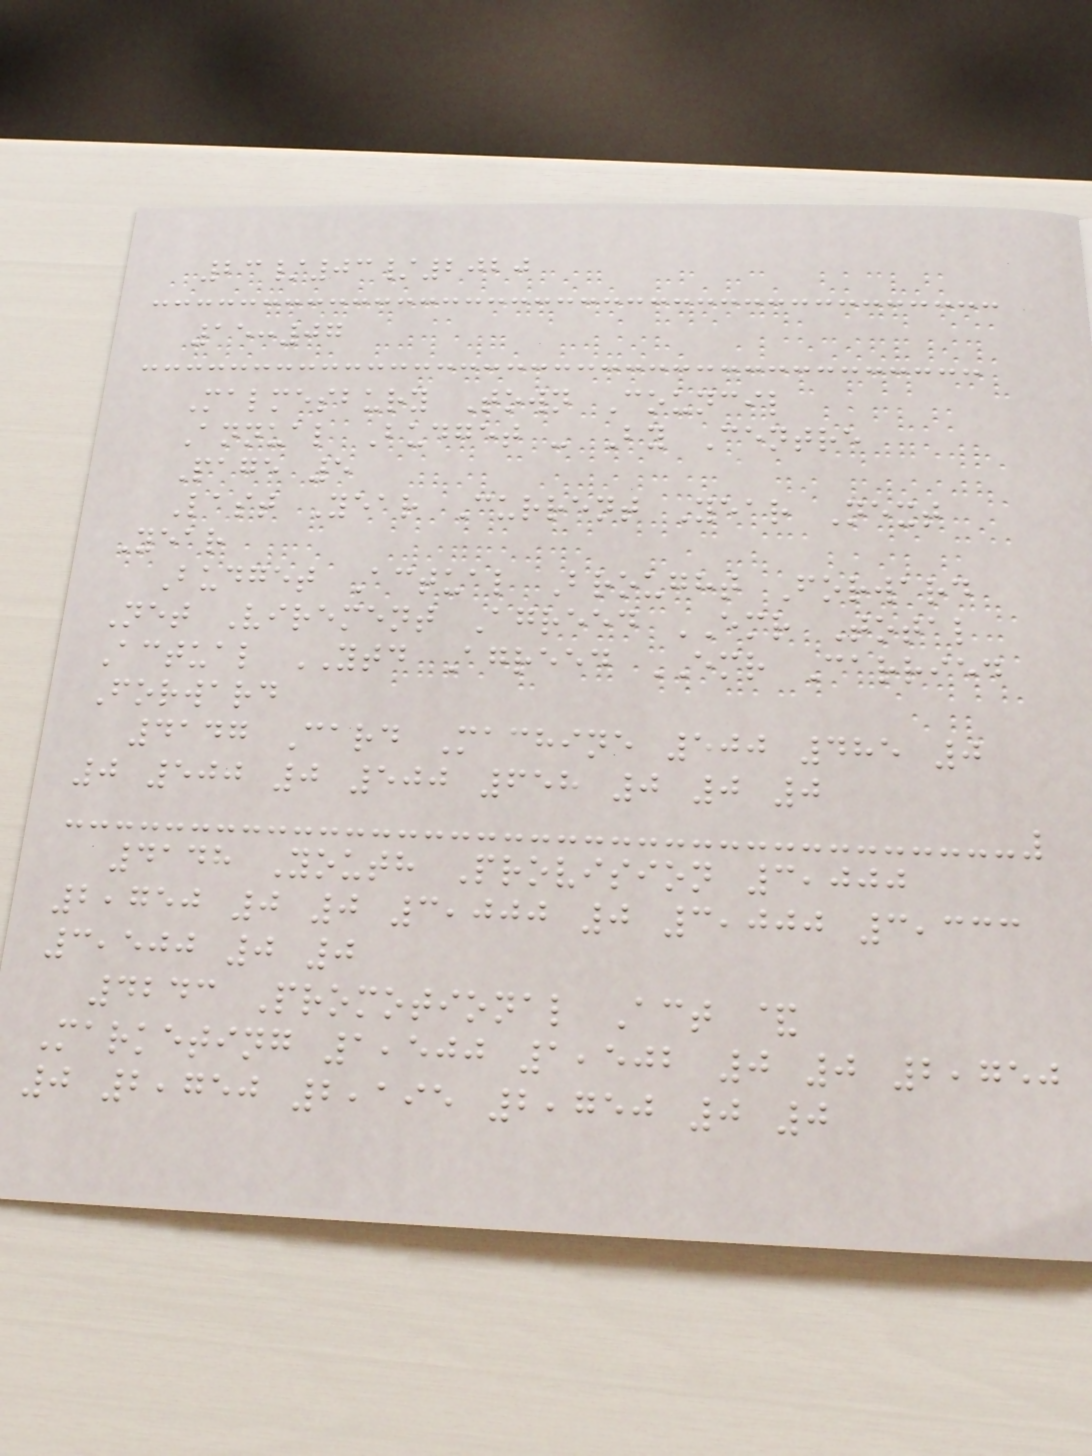23/03/2020
15:07
Malmesbury Town Council
Annual Budget - By Centre
Page 5
Last Year Current Year Next
Year
Budget Actual Brought Forward
Net Virement Agreed EMR Total
Actual YTD Agreed EMR Carried
Forward
4147 Card Machine 500 485 0
0 500 0 500 658 0 0 0
4148 Youth Provision 3,000
2,750 0 0 3,000 0 3,000 3,333
3,500 0 0
4243 Promotional Act &
Marketing 1,500 1,502 0 0 2,750
0 2,750 2,195 2,750 0 0
